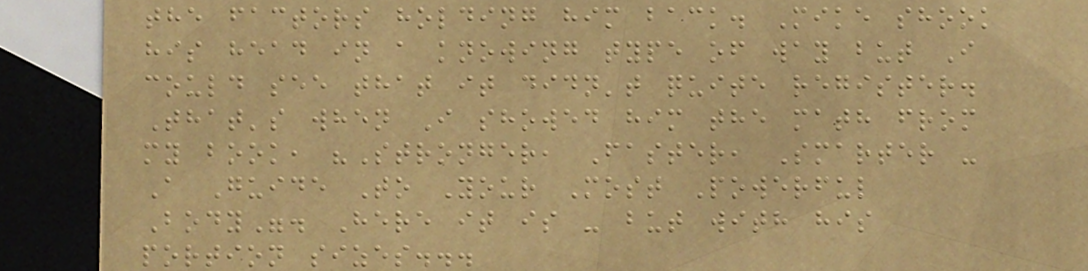the factors holding him back. Mike shook
his head in a knowing type of way but I
could see that it didn't quite register.
That's when I showed him the math from
my book, "Stronger, Faster, Smarter -
A Guide To Your Most Powerful
Body". Here it is - but with his
portion sizes...
